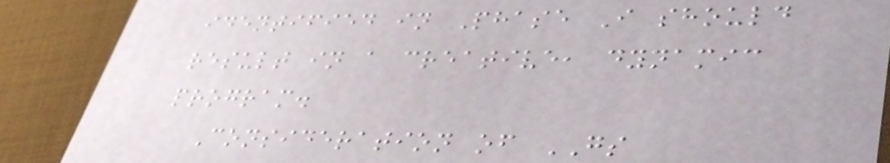identified in Phase I should
result in a creative, dynamic
program.
Consideration of GS
